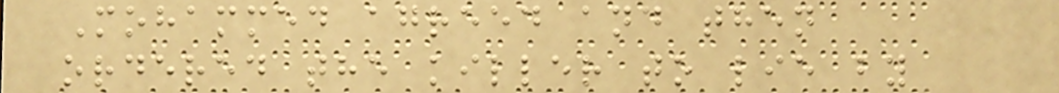Mohammed agreed and then
ordered the killer to lie by
